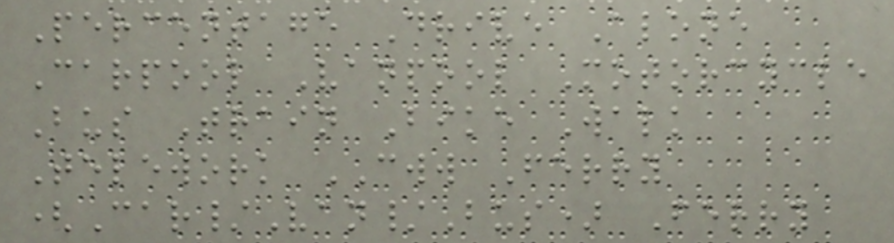Percentage Drive Alone
Carpool Vanpool Motorcycle
Bus Train Bike Walk
Telework CWW Ferry
(Car/Van/Bus) Ferry
